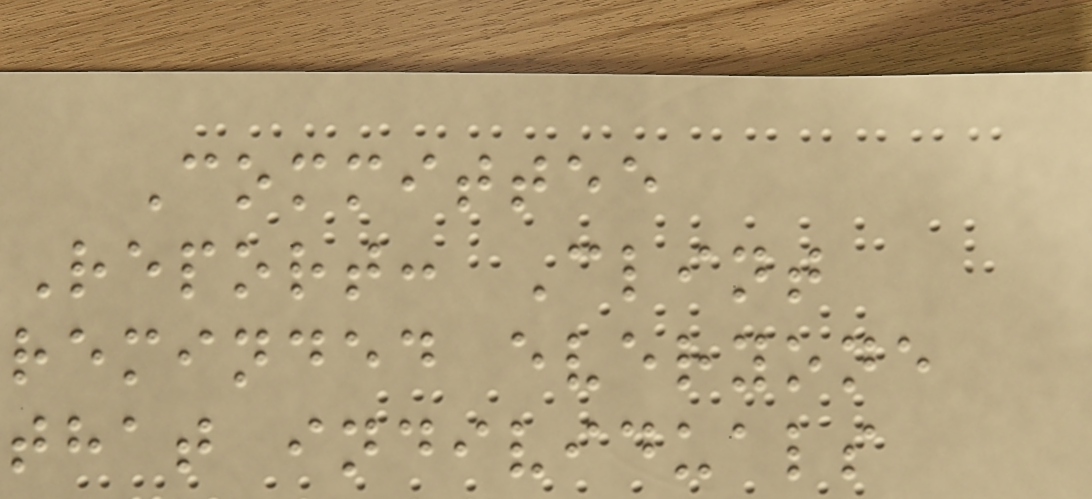Committee
Report: Clint
reminded everyone
that individuals
